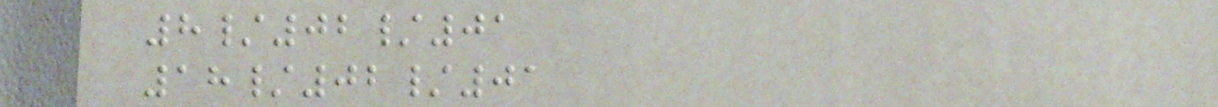8/02/01
18/02/01
